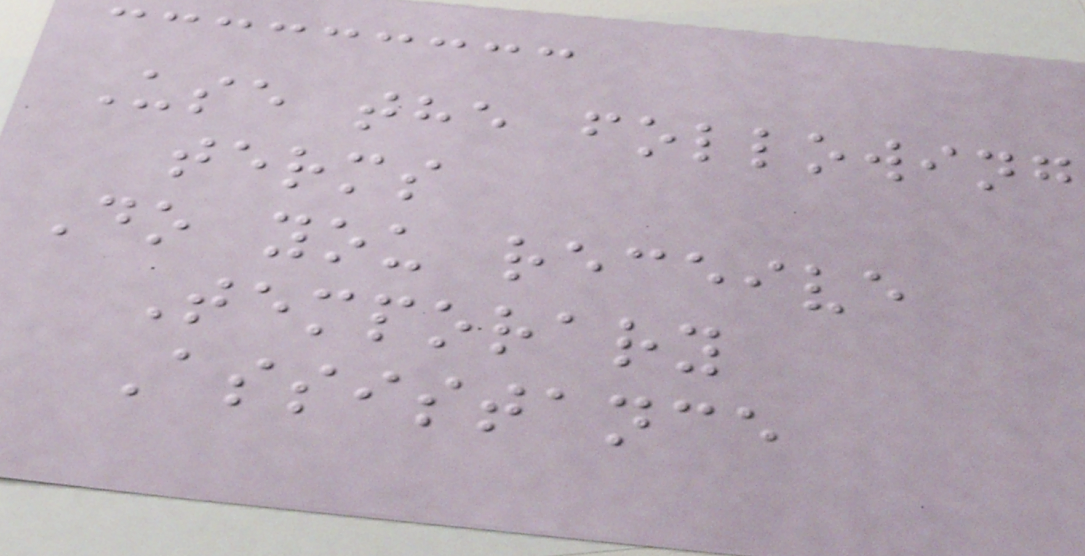Use the following
terms
Do you receive
Temporary
Assistance
